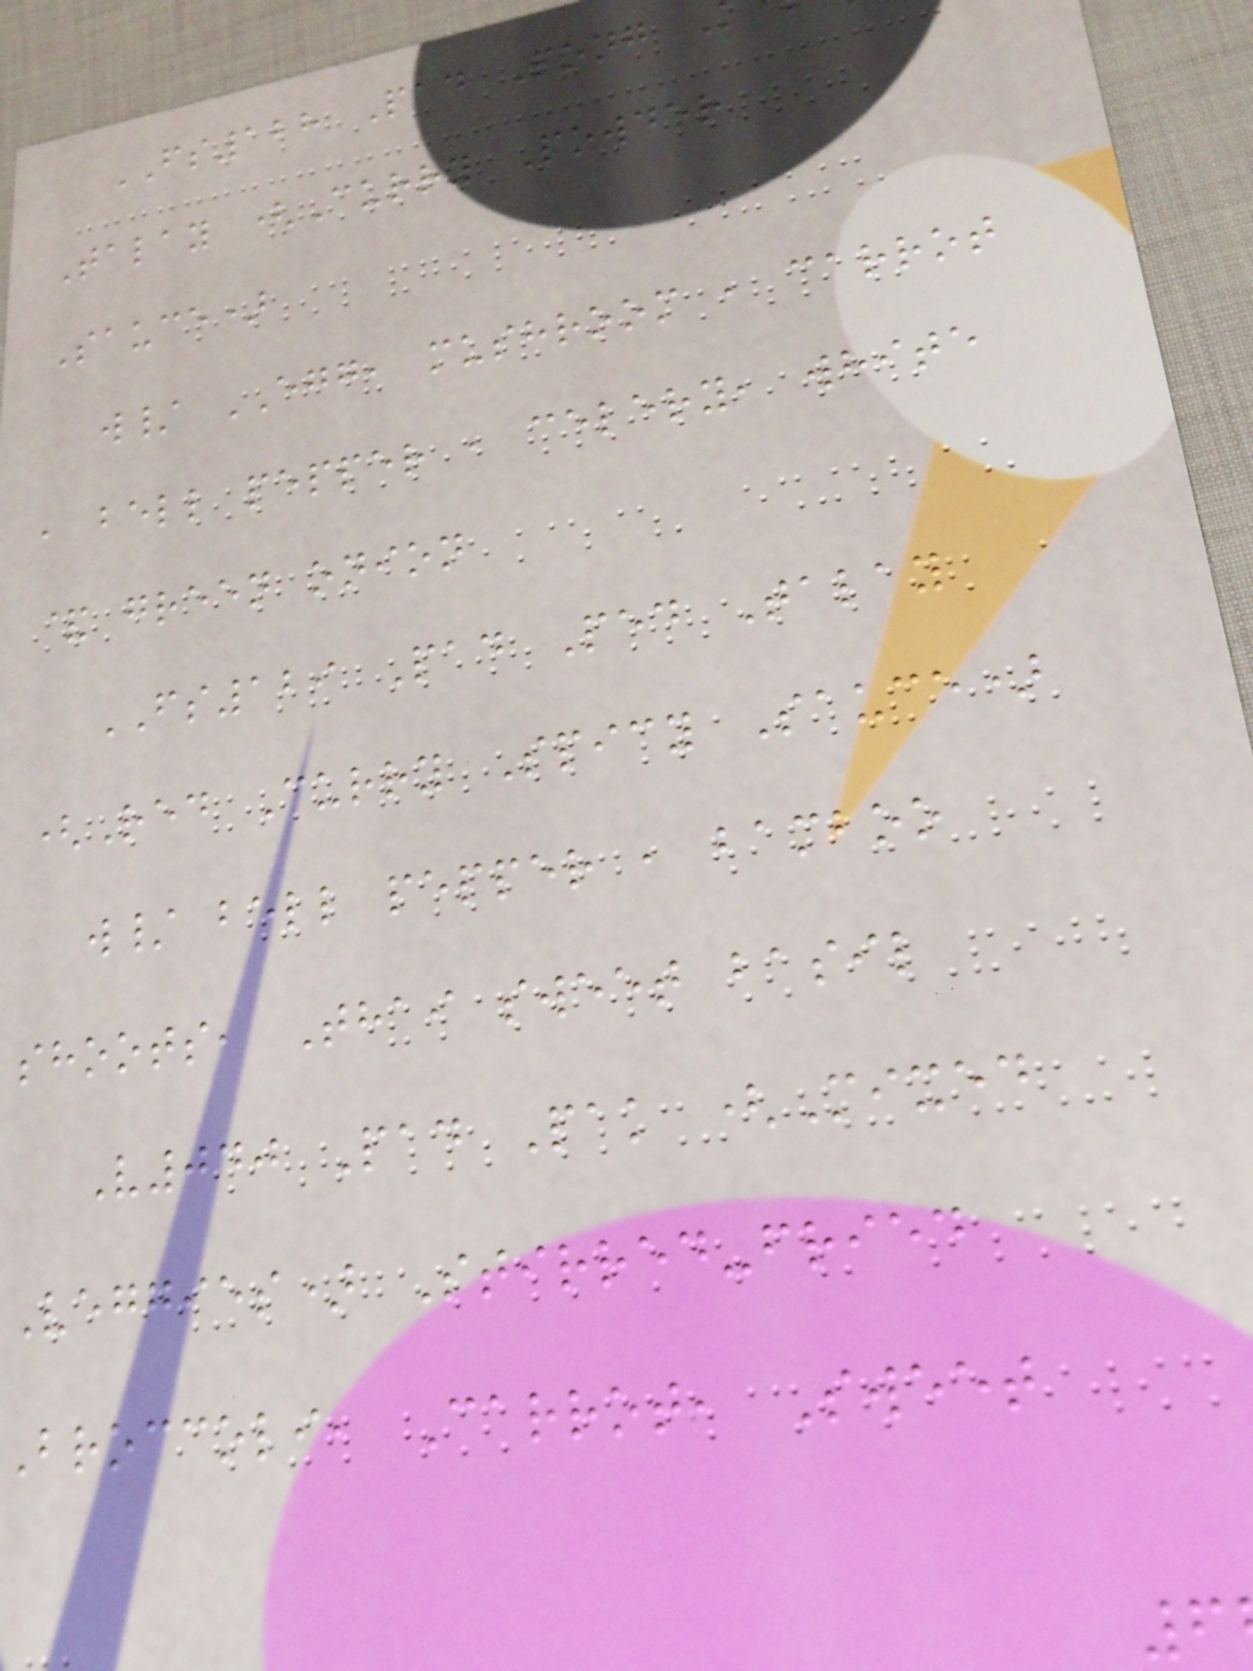FS128 Pad Pong
Talay (Curry Powder
Sauce)
w/ EGG, mushroom , carrot
, bell pepper , celery, white
& green onion
FS129 Pad Ped Talay
(Red Curry Spicy Sauce)
w/ bell pepper , bamboo
shoots, Thai sweet basil
V040 Pad Pak (Mixed
Veggies) Stirred-fried
Broccoli, Carrot, Sweet
